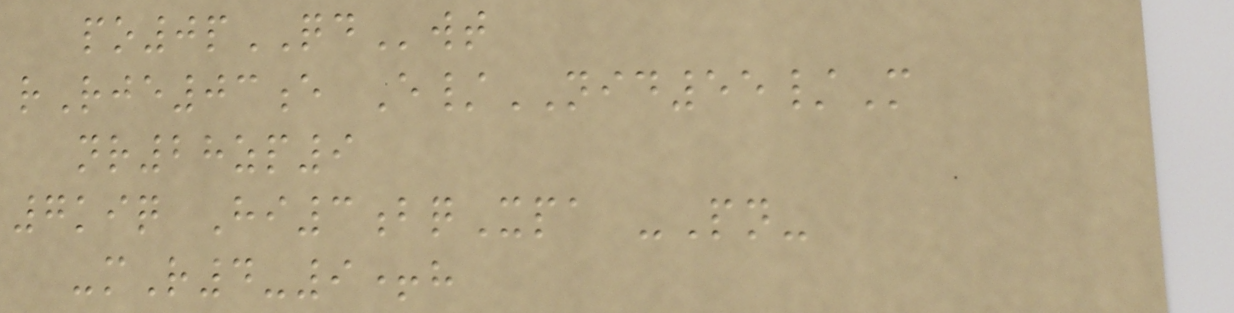po0pQDwt
rRje03e E/NID55/M
nr28zp9
7kiq Hi3bqXpa -Pn-
-mR4-9+h
